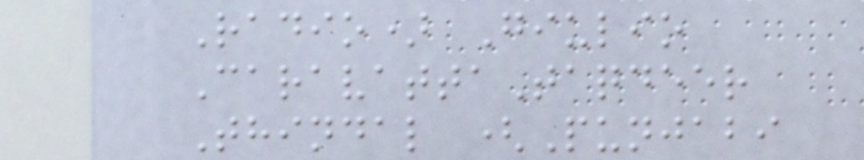Radio) Giulio
CaravattaTaqdeer
Thindal (Punjabi
